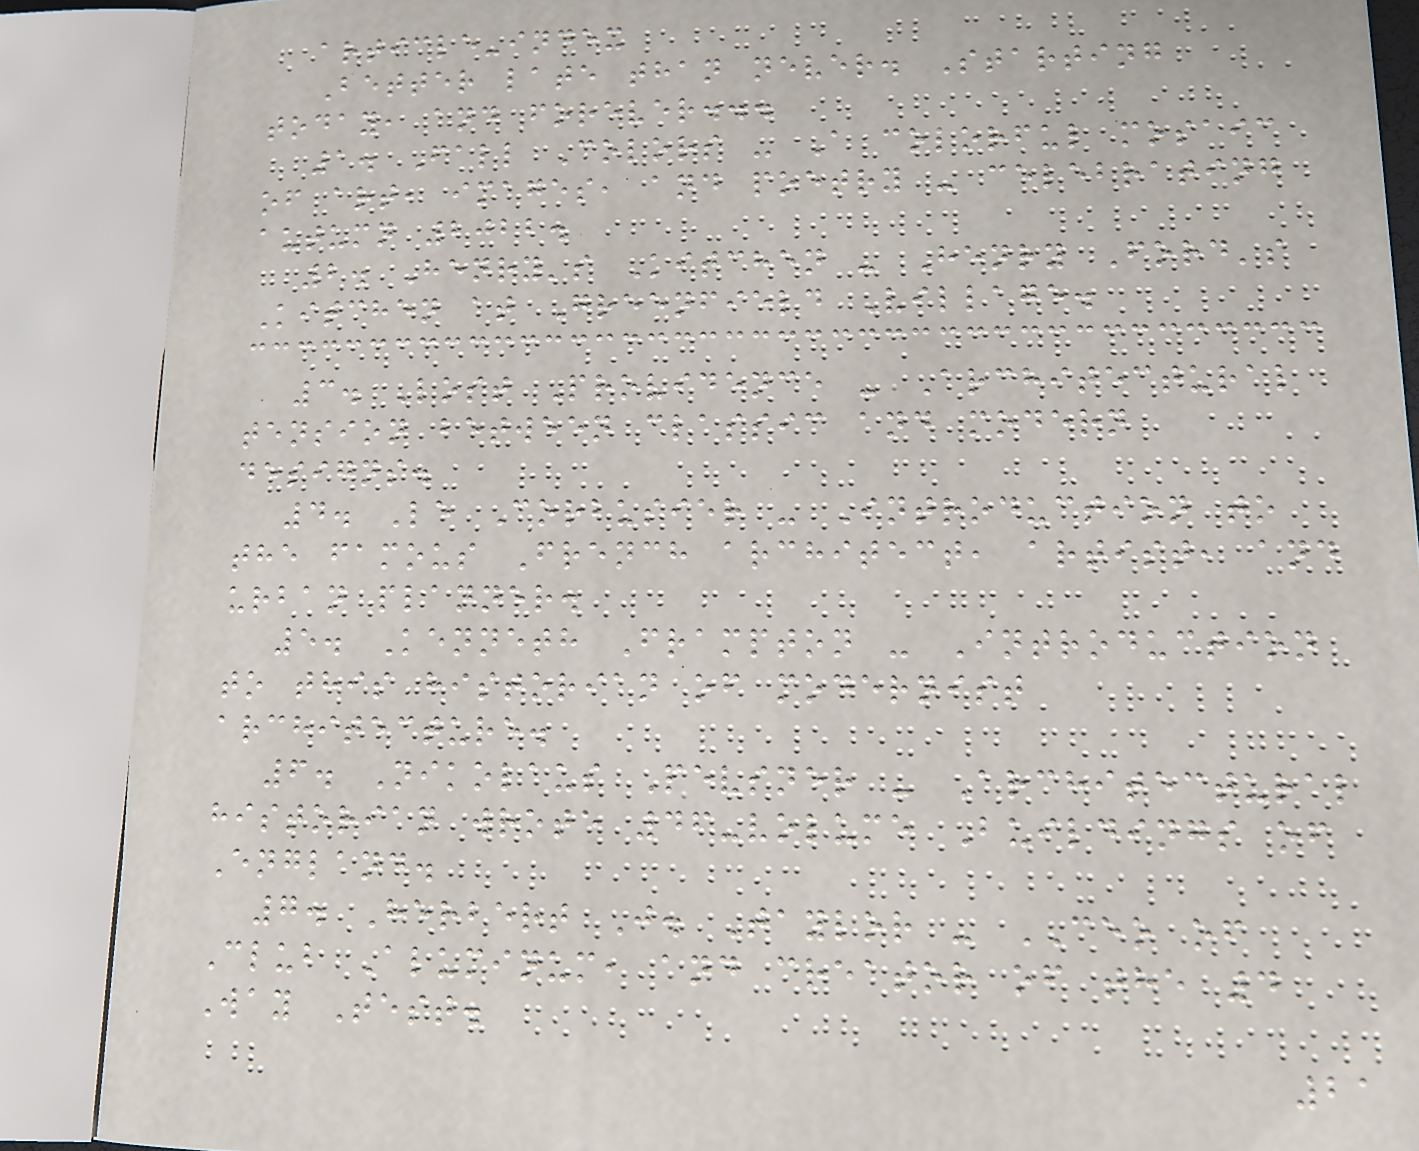article-index
Better late than never. Starting
today, and forever...
1. Fall Colors - A colorful mosaic
of art, images, and poetry - celebrating
autumn 2022.
2. Henry's Kitchen - Henry Ford's
Kitchen at Greenfield Village.
3. Lost Providence - Architectural
tension between classic and modern
designs.
4. Le Corbusier - Introduction to
the famous French architect, artist, and
urban planner.
5. Kenneth Frampton - Introduction
to this historian of modernist
architecture.
6. Nikolaus Pevsner - Architectural
historian wrote 46-volume Buildings of
England.
7. Herbert J. Taylor - CEO of
Club Aluminum, and creator of the 4
Way Test.
21
